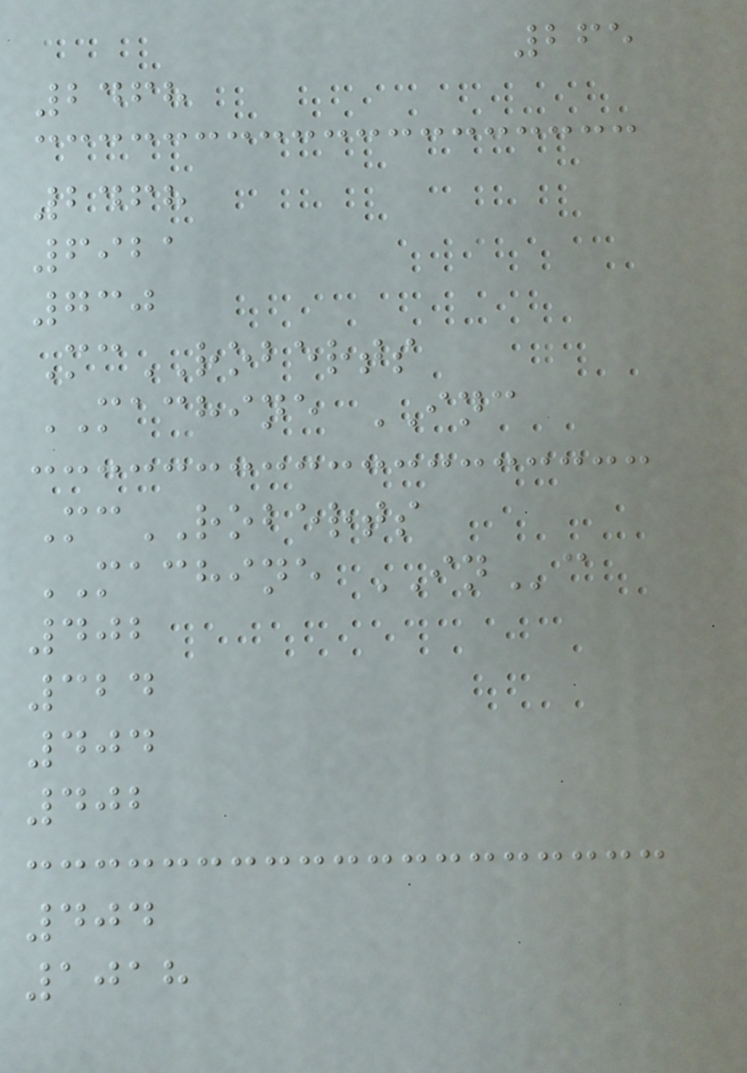265
2468
2468
6921
730
McROBERTS
MACHINE INC
McROBERTS
MACHINE INc
402
324
404
402
404
1018
